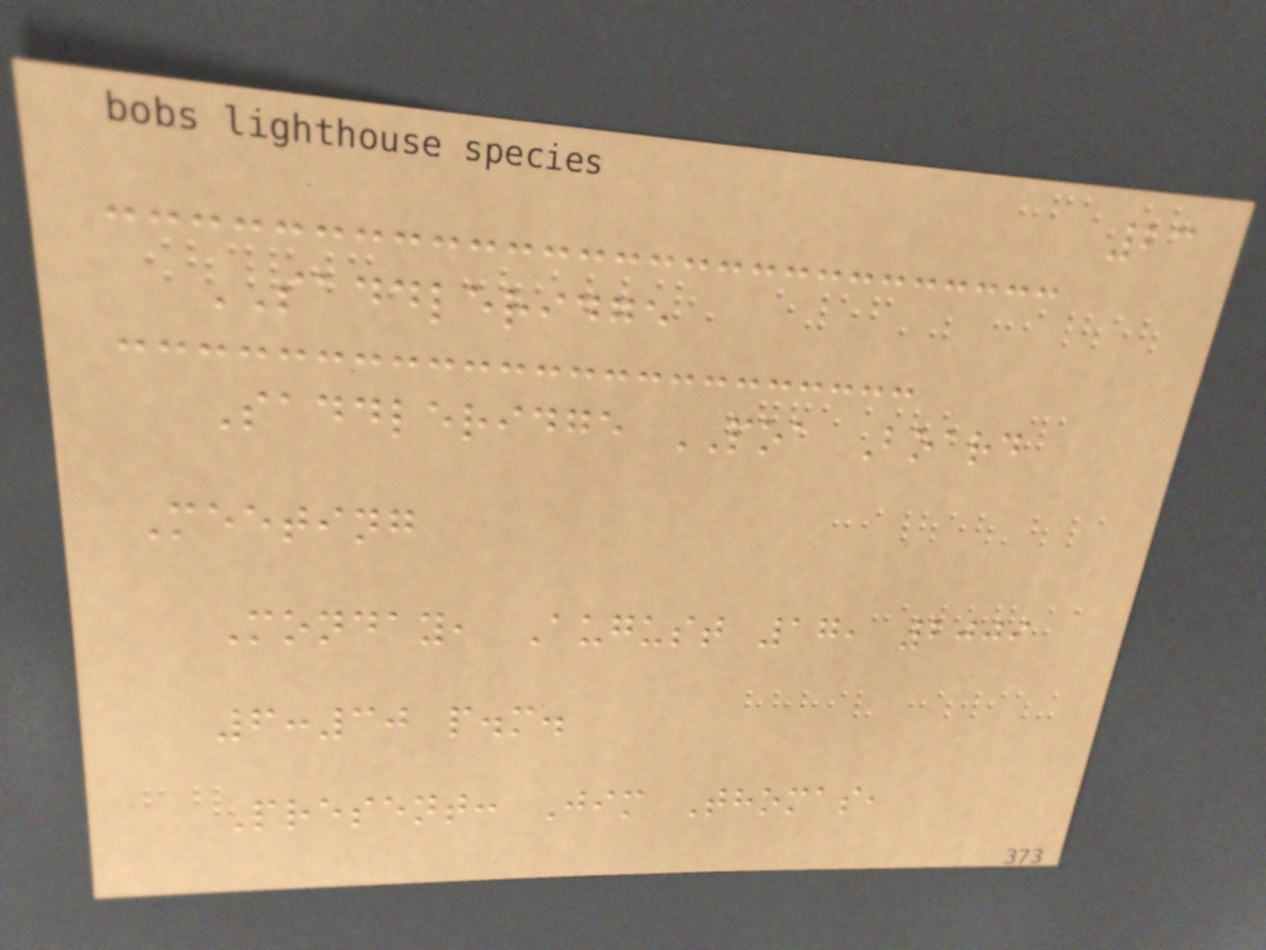23
SADDLERIDGE
Saddleridge POA Board
Meeting
Monday, August 17, 2009
6:30 p.m.
Present: Jim Thomas,
